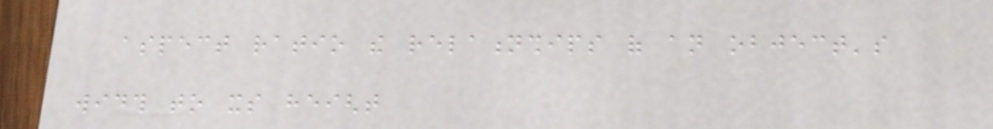aspect ratio the relationships of an object's
width to its height
